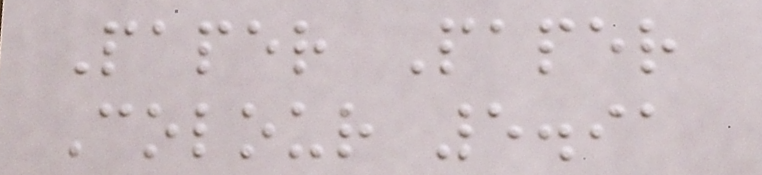Paper Paper
Colour 5.91
